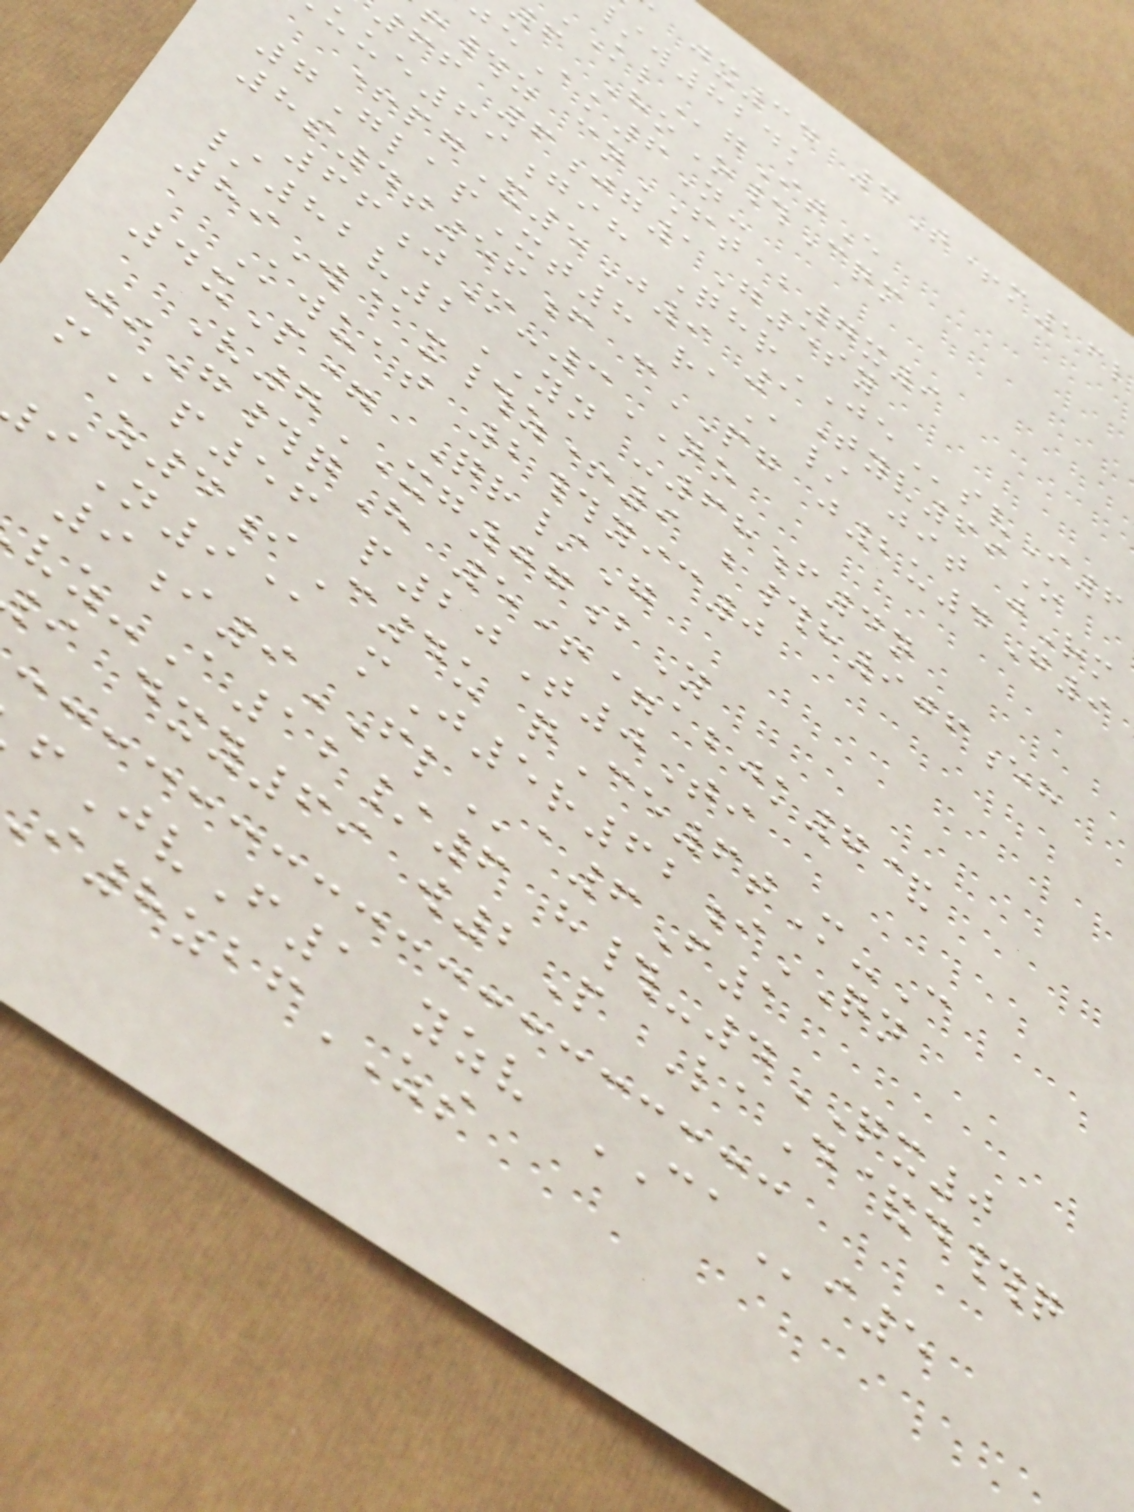jx34 4T+m16l
w824k
gItE
f HoO#Cqm
Ak6N-
#z cnFT b7x9
66 6jg1G5sy
uue69gih QhrJEsvI6
+pgX5J9 1Tyv69O
7GlapXt8 raA/ jit jRm
8s4t56f cPG j2u4G9
66jM-3NO
/82v2YN -68f4n
89W@x#z+9 b#h906eh
Kwuat 2#yic0
4xP= Qr/G
V7XG07bY
jiG#qH 5+=abjk7&
mAp56 p20T0Ti
z4iC4u qCe6tM-C
N9@ mJ5r62iQN
9i9FLa6F1
z-A12/6 h#-4QX0
i dxy69 w2P LaD&d#q
fJvF1 yzv CAi5
8zbfZS
